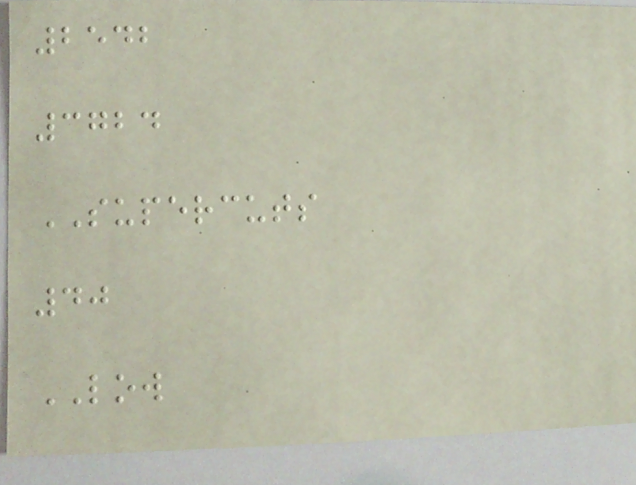2542
3724
SUPERCUTS
40
LOW
